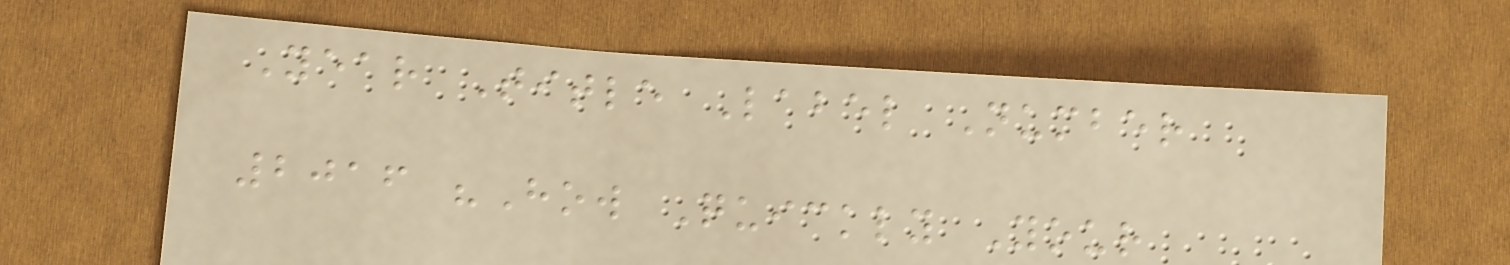Year Title Label Number
2016 "How Quickly Your
